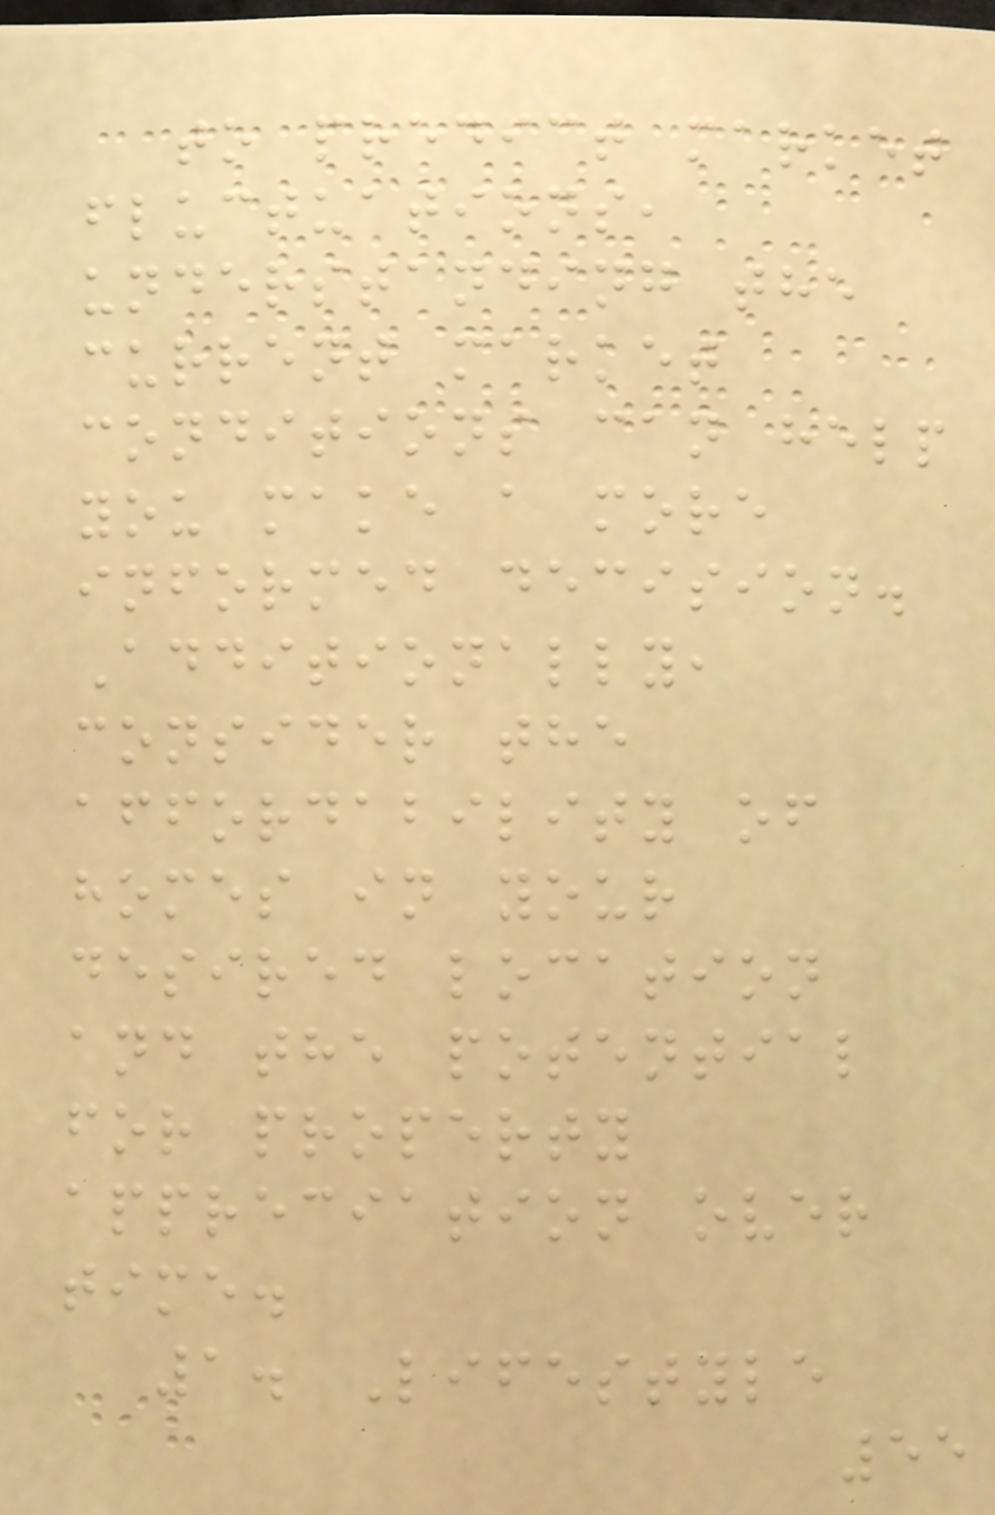to predict market
fluctuations,
understanding the
current market
conditions can help
you make a more
informed decision.
Additionally,
consider the
affordability of
homes in your
desired location
and the potential
for property
appreciation over
time.
1. Lifestyle
55
